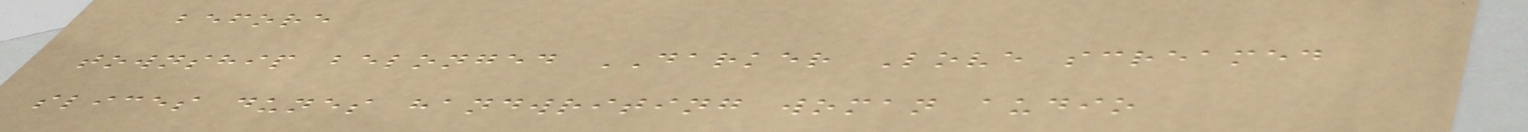before
township belonged DARKER Love screamed
slices dunes handwriting woman audio
